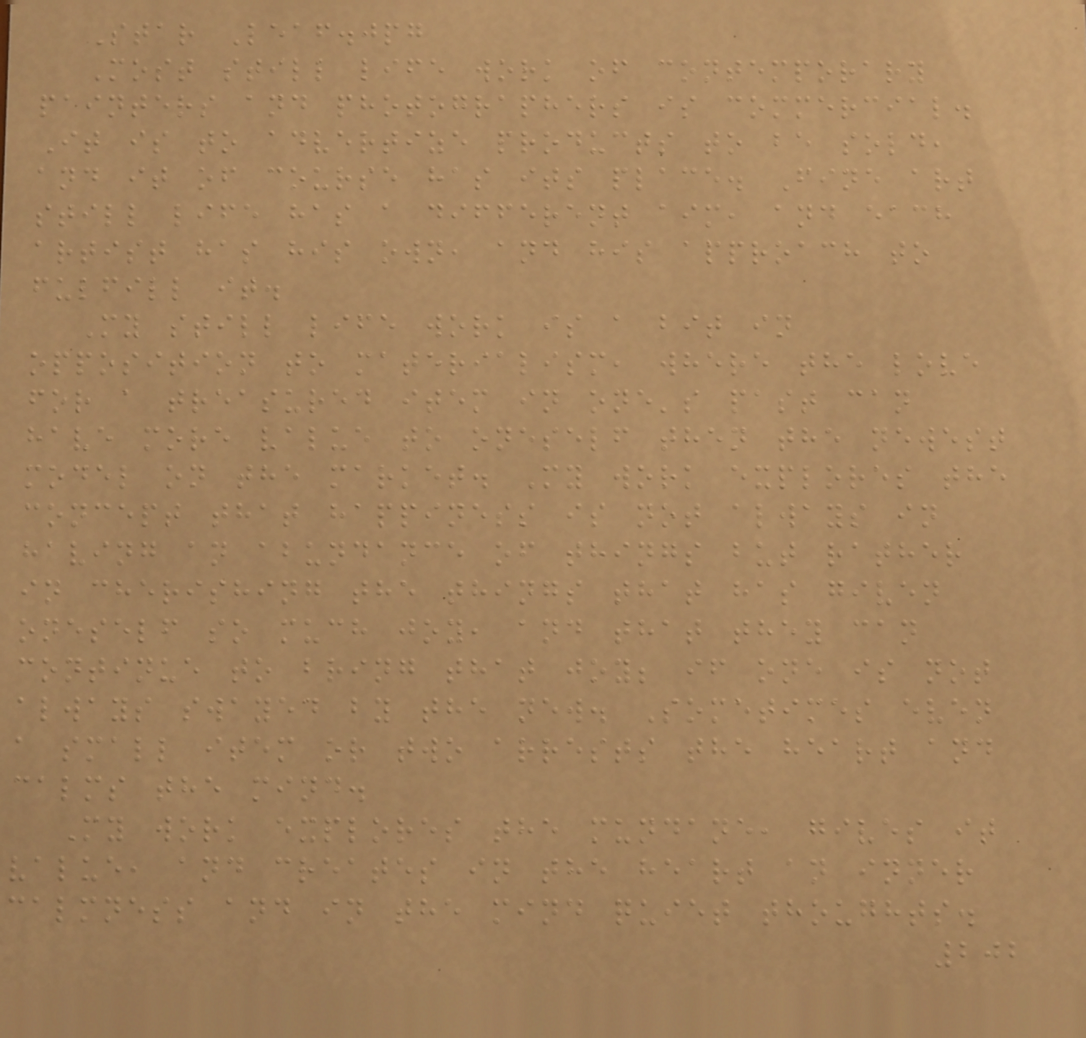Star Leaf.jpg
Most still life work of contemporary
painters and photographers is commercial.
It is to advertize products to be sold,
and it of course has its place. Fine art
still life has a different aim, and each
artist has his own, and his approach to
fulfill it.
My still life work is a bit in
opposition to materialism, where the love
for a treasured item in one's past can
have more value to oneself then the newest
model on the market. My work explores the
concept that happiness is not always in
having an abundance of things but rather
in cherishing the things that has given
oneself so much joy, and that they can
continue to bring that joy; if one is not
always swayed by the new. Sometimes even
a small item or two arrests the heart and
calms the mind.
My work explores the mundane, gives it
value, and creates in the heart an inner
calmness and in the mind quiet thoughts.
202
